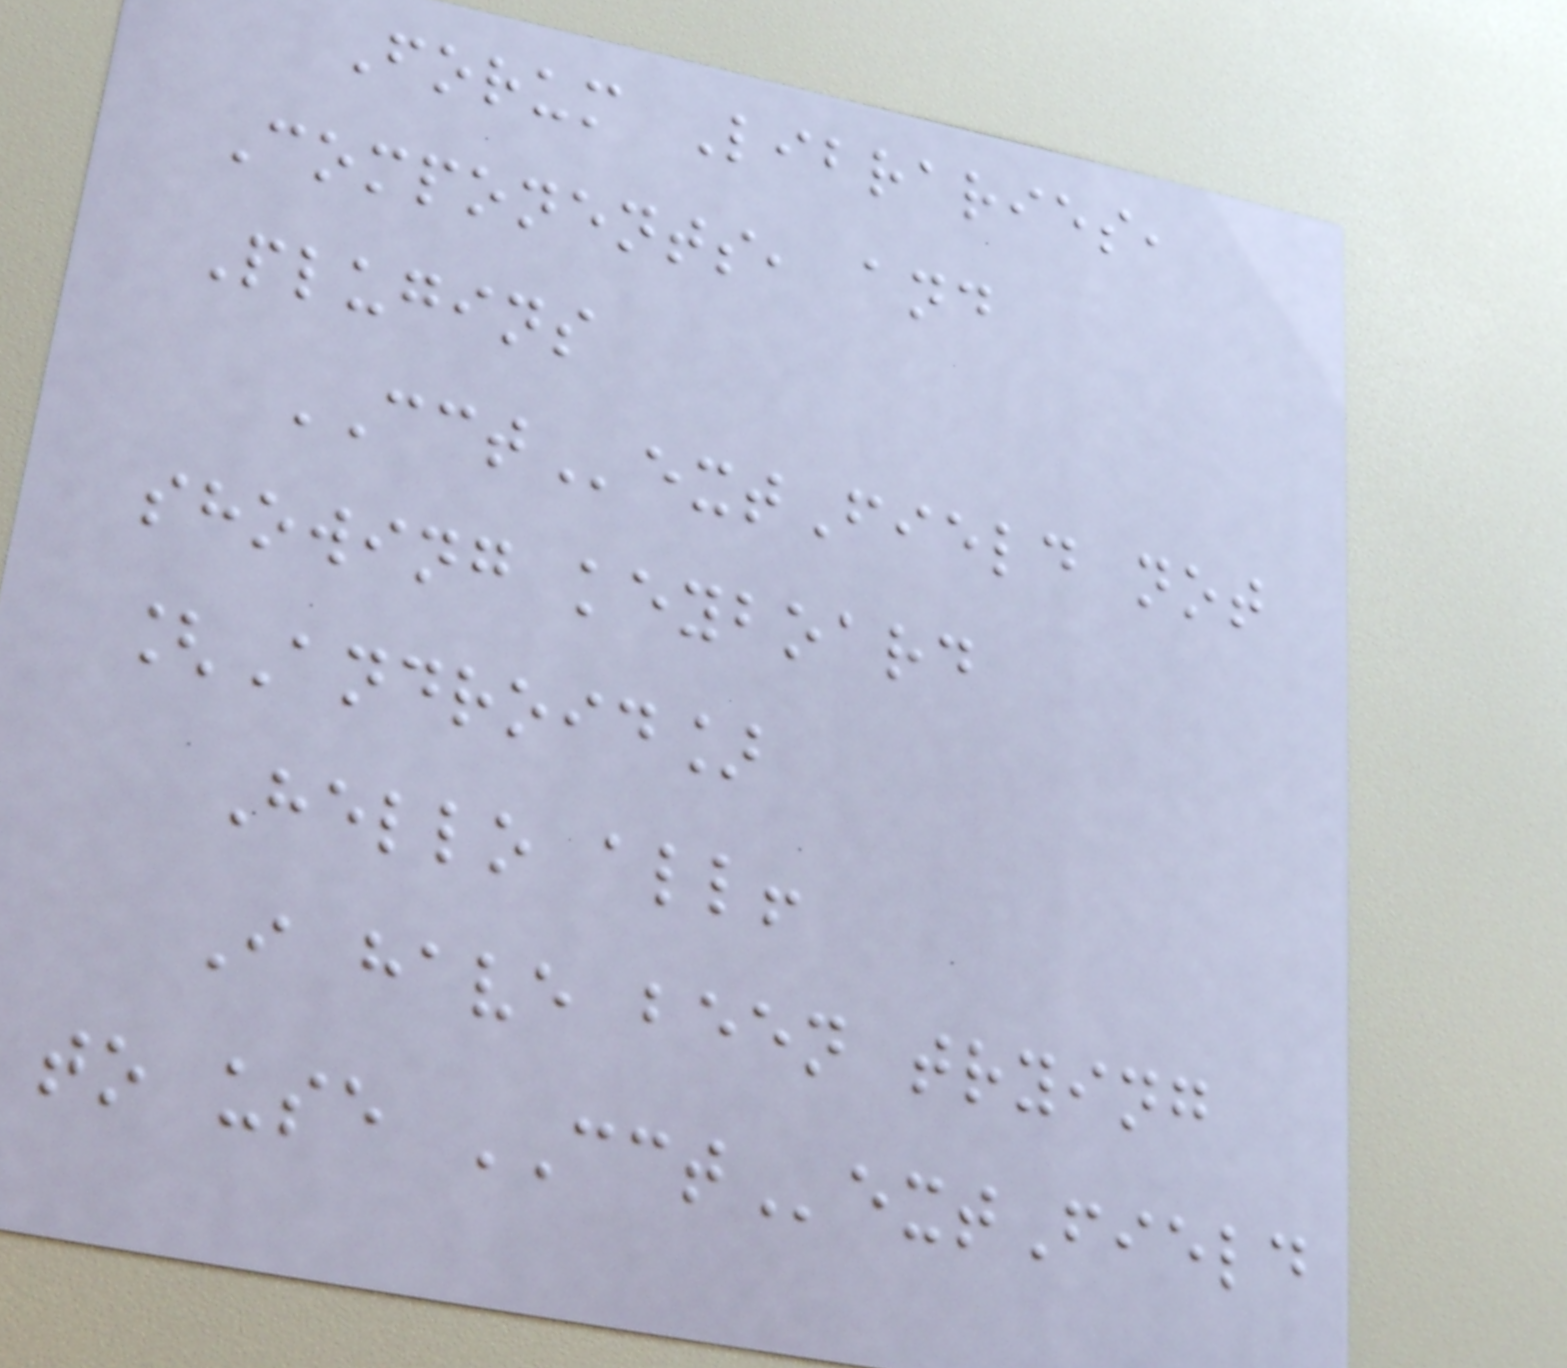Forum Libraries,
Components, and
Plugins
CCTextField not
showing keyboard
[Android]
Hello all!
I have been trying
to use CCTextField
